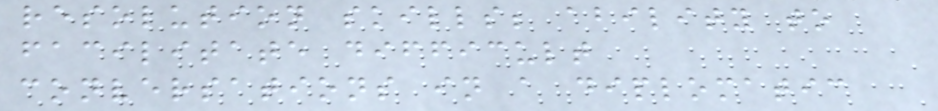resolution skills; ability to
facilitate difficult
conversations in a diplomatic
